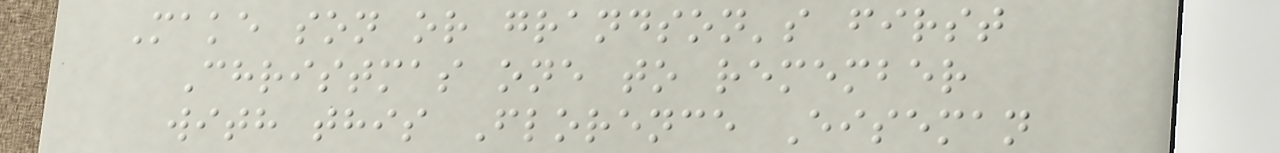Make son or grandson's first
Christmas one to remember
with this Florence Eiseman
